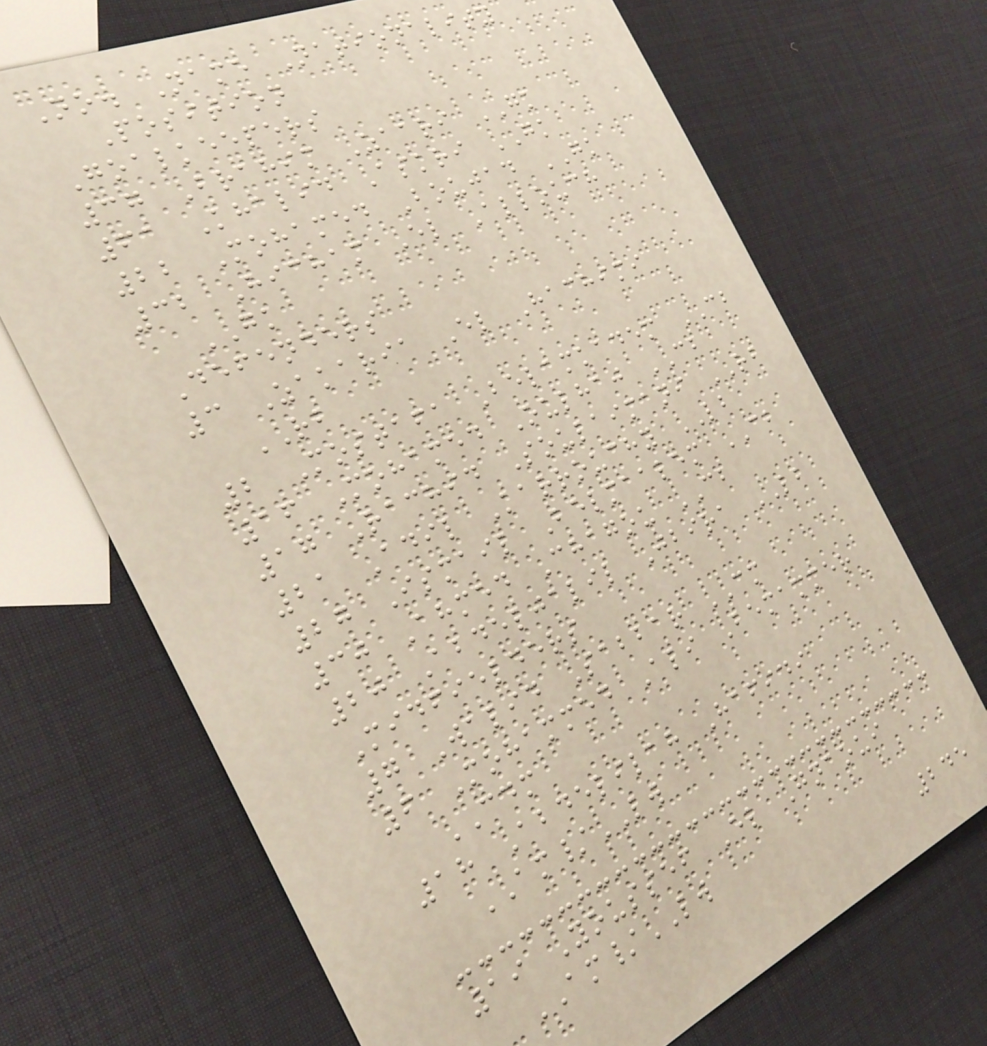No. Name Nationality
Position
Goalkeepers
37 Brahim Zaari GK
61 Khalid Askri GK
22 Mohamed Boujad GK
32 Hicham El Allouch
GK
Defenders
3 Zakaria El Hachimi
RB
2 Mostafa Belamkadem CB
16 Mohamed Oulhaj CB
17 Rachid Soulaimani RB
21 Adil Karrouchy LB
27 Ismail Belmaalem CB
30 Ahmed Chagou CB
20 Abdeljalil Jbira LB
Midfielders
7 Walid Sabbar CM
6 Mohammed Ali Bemammer
CDM
18 Abdelilah Hafidi
AM/LW
19 Youssef El Gnaoui
AM/LW
245
